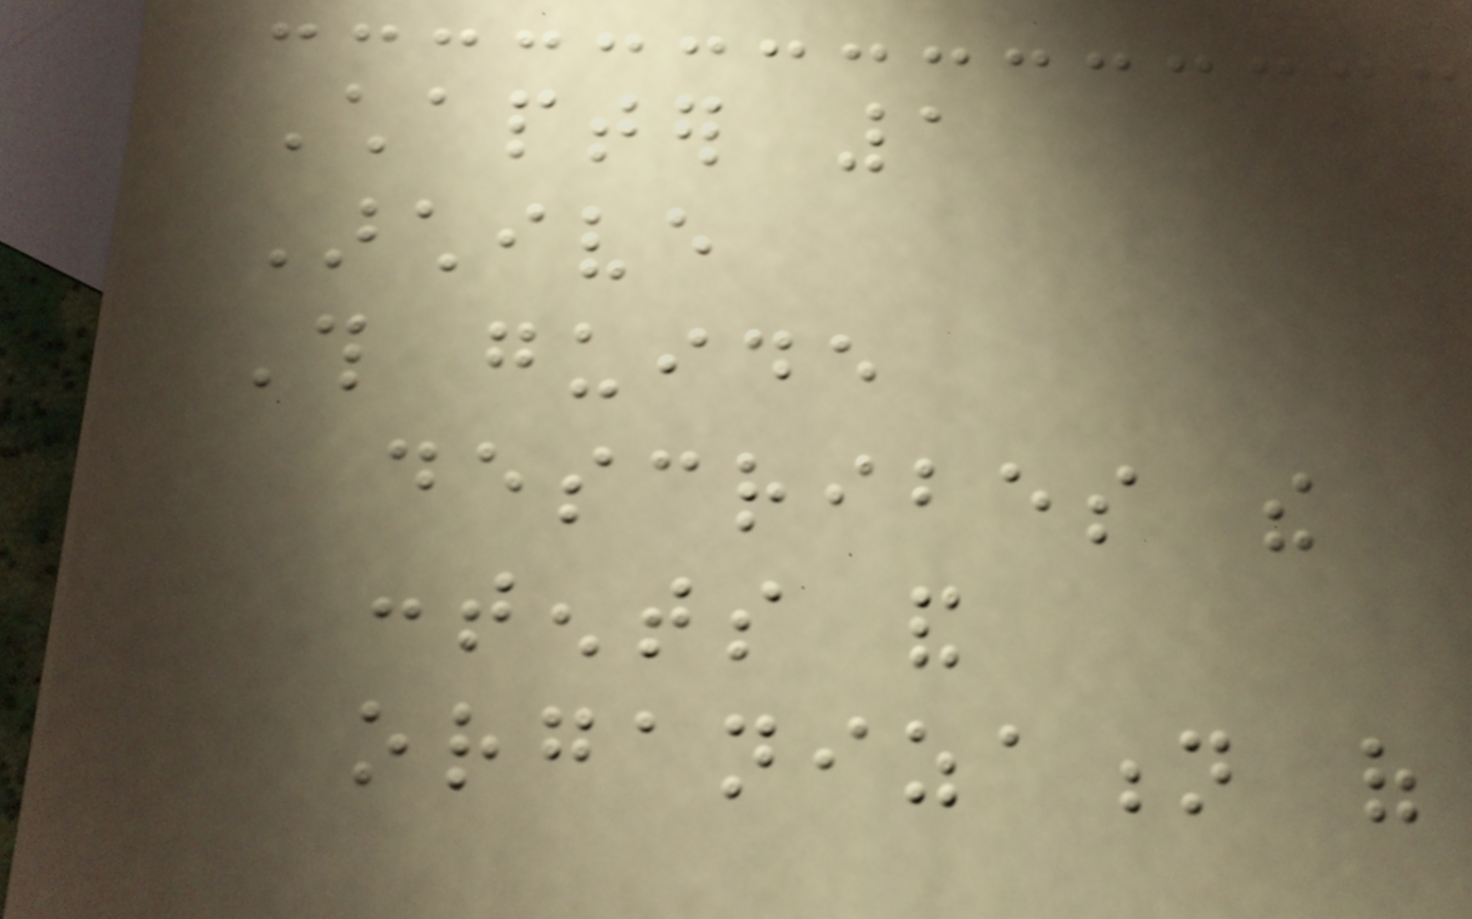Chapter 1
Archive
This guide
describes the
contents and
organization of
